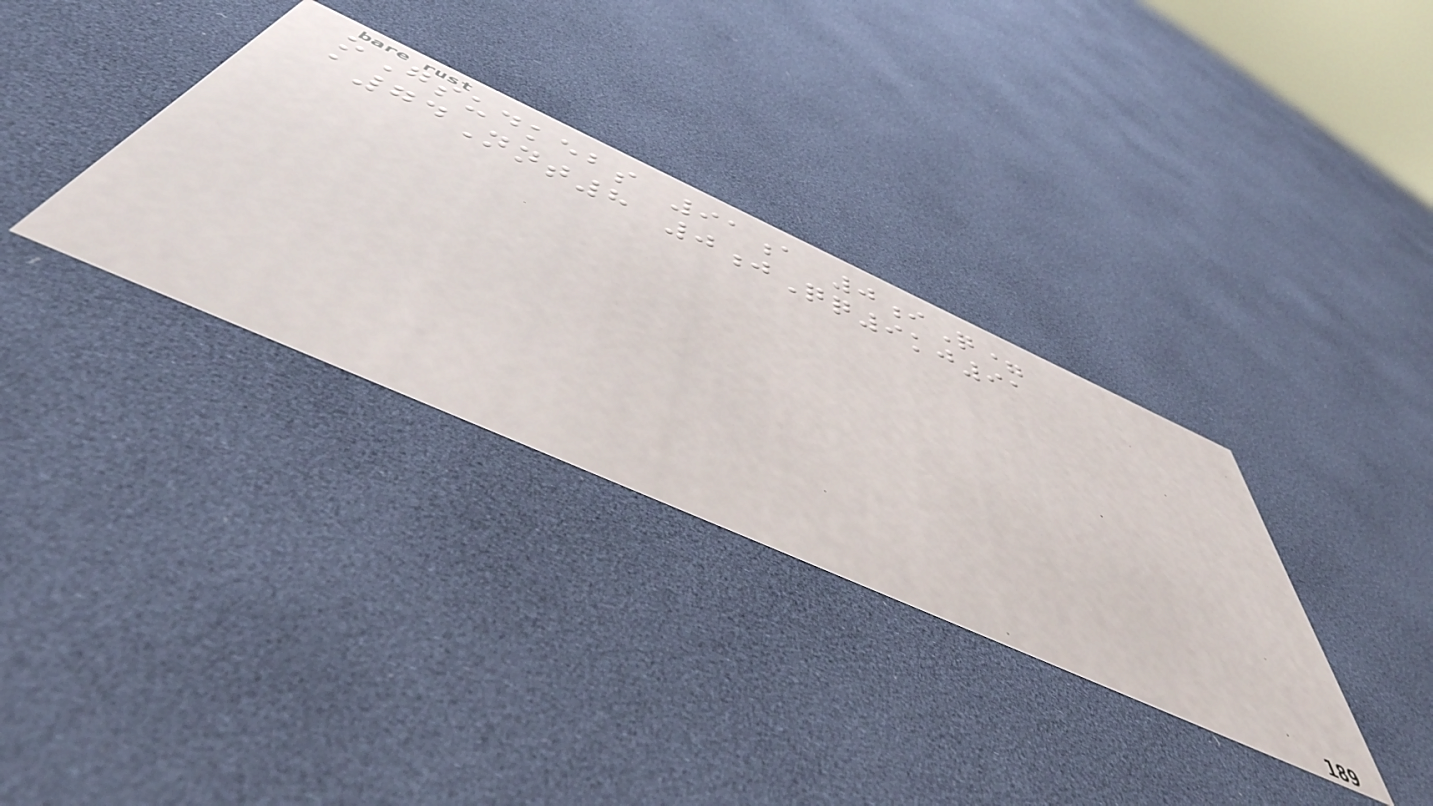oGsudkebs 91a 0iQ=
a74Nnt8 0jQq9kj91
